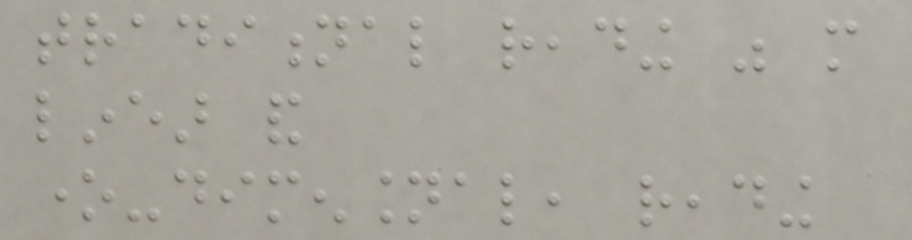traditional reading was more
linear and
one-dimensional, reading
